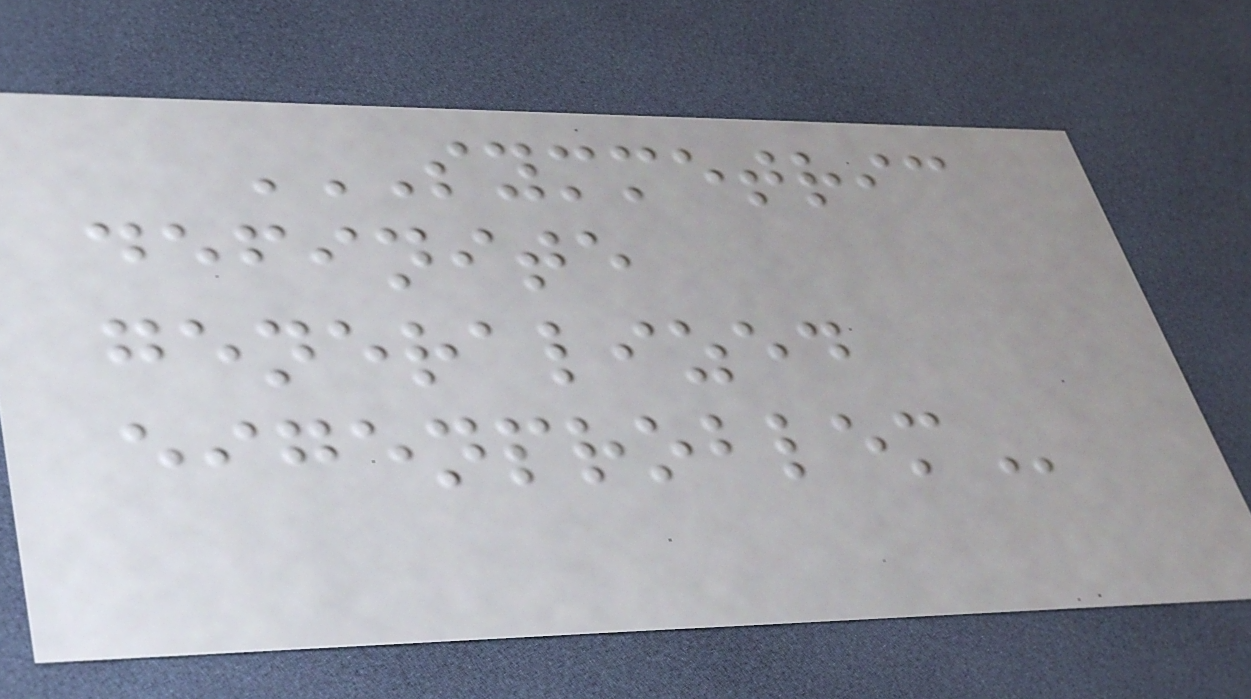SYMMETRIC
DEFINITE
GENERALIZED
EIGENPROBLEM
